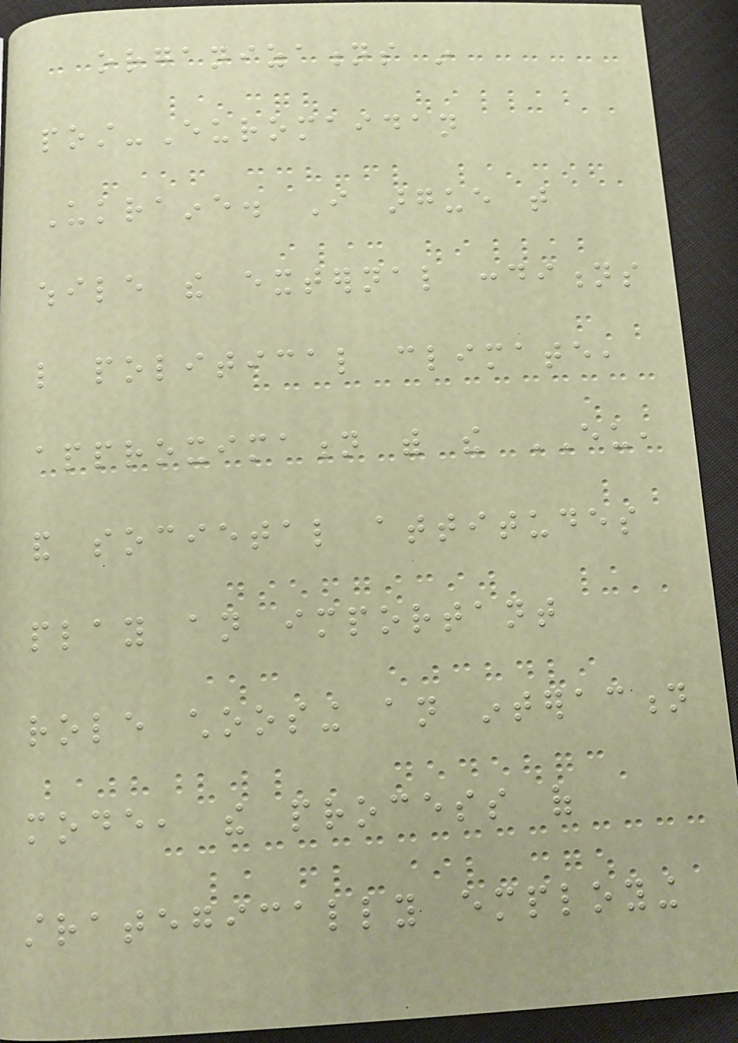organizations in
post-Euromaidan
Ukraine. I argue that
while the external conditions
like political climate,
approximation with the EU,
and societal attitudes
play an important
role choosing an interaction
mode, the process of
strategically employing
